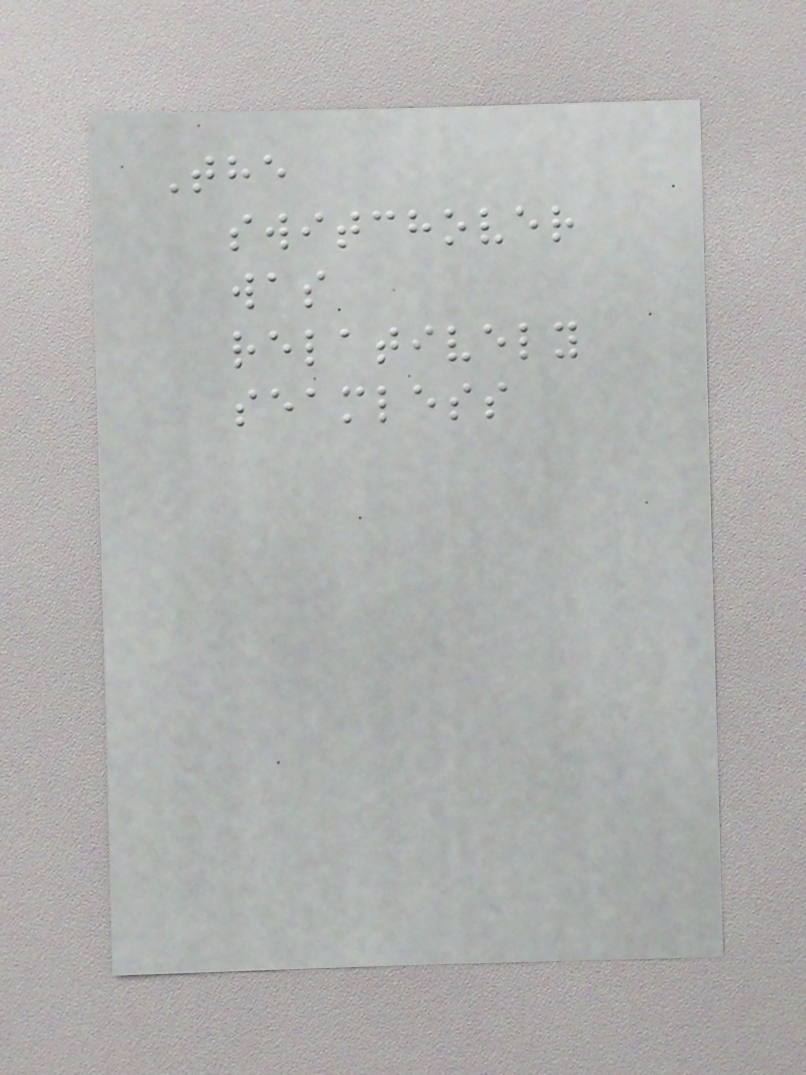The
switchover
was
relatively
seamless
